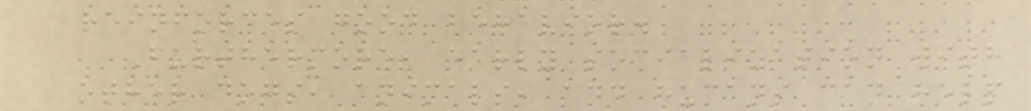reinforces good behavior.
Furthermore, early socialization with
other dogs, animals, and humans can help
